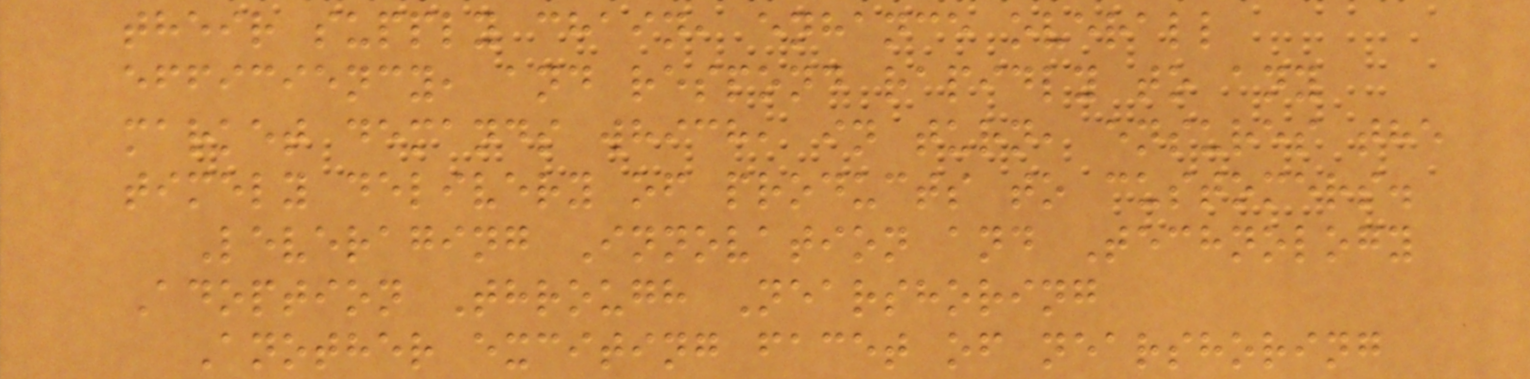their supply chain, enhance overall
efficiency, and respond rapidly to any
market demands which, in turn, ensures the
timely delivery of products to customers.
Leveraging Innovation and Technology
Adoption Through Nearshoring
Another exciting facet of nearshoring
